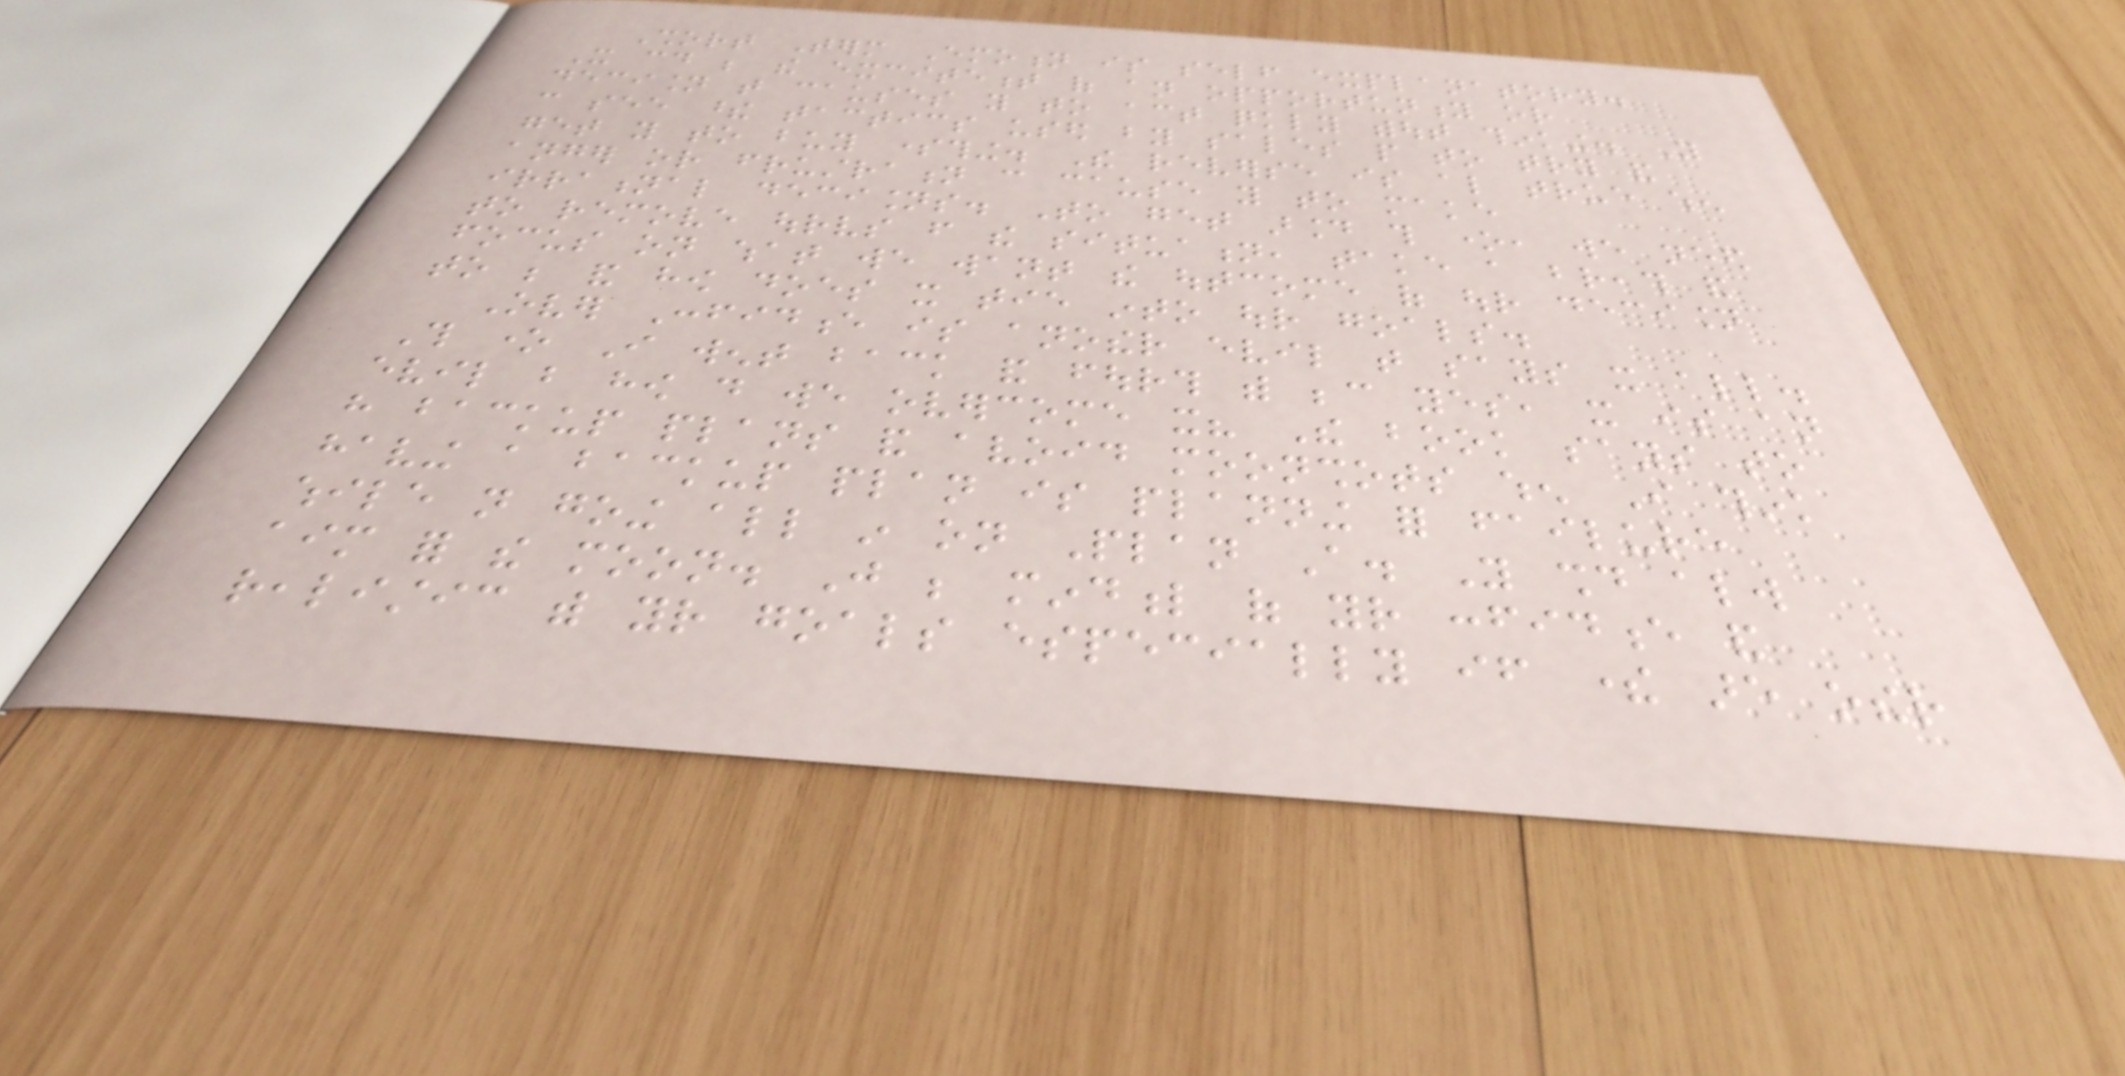Short Term Emotion is self explanatory.
It could be the excitement of an opportunity or
decision that causes you to act quickly without thinking. You
can see these tactics used by sales people to try and
get you to buy something. The reverse is also true when
anger or frustration can cause you to make
irrational decisions. To get around this one, we need
to remove ourselves from the situation, take a breath and
focus on what we want the outcome of our decision
to be and how does it tie into our goals.
Over Confidence is another evil that says it all.
This one I went back and fourth with because yes, it is an
evil but how do we overcome it? The book says to
have backup plans and avoid moonshots when I think
having a backup plan is planning for failure
while not going all in on Plan A. You should always
aim for the moon. Just be mindful of your confidence and
realistic with your goals especially if there are other
